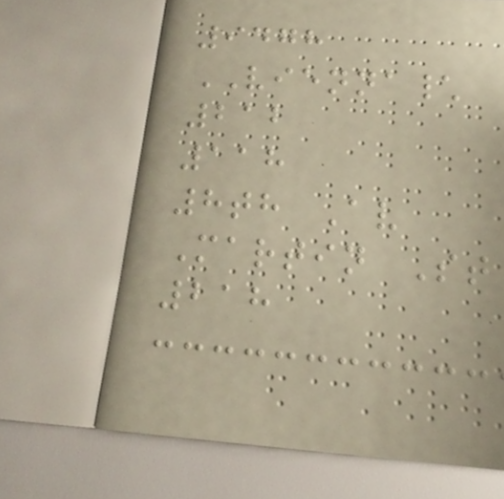9478
VIENNA\
212
118
8th Av
Martin St
218
